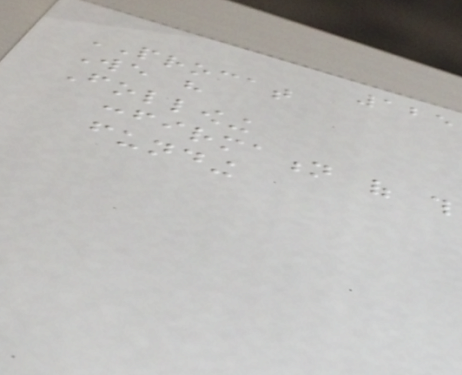125
PROCAT
We have
Following
confirmation of this
funding
